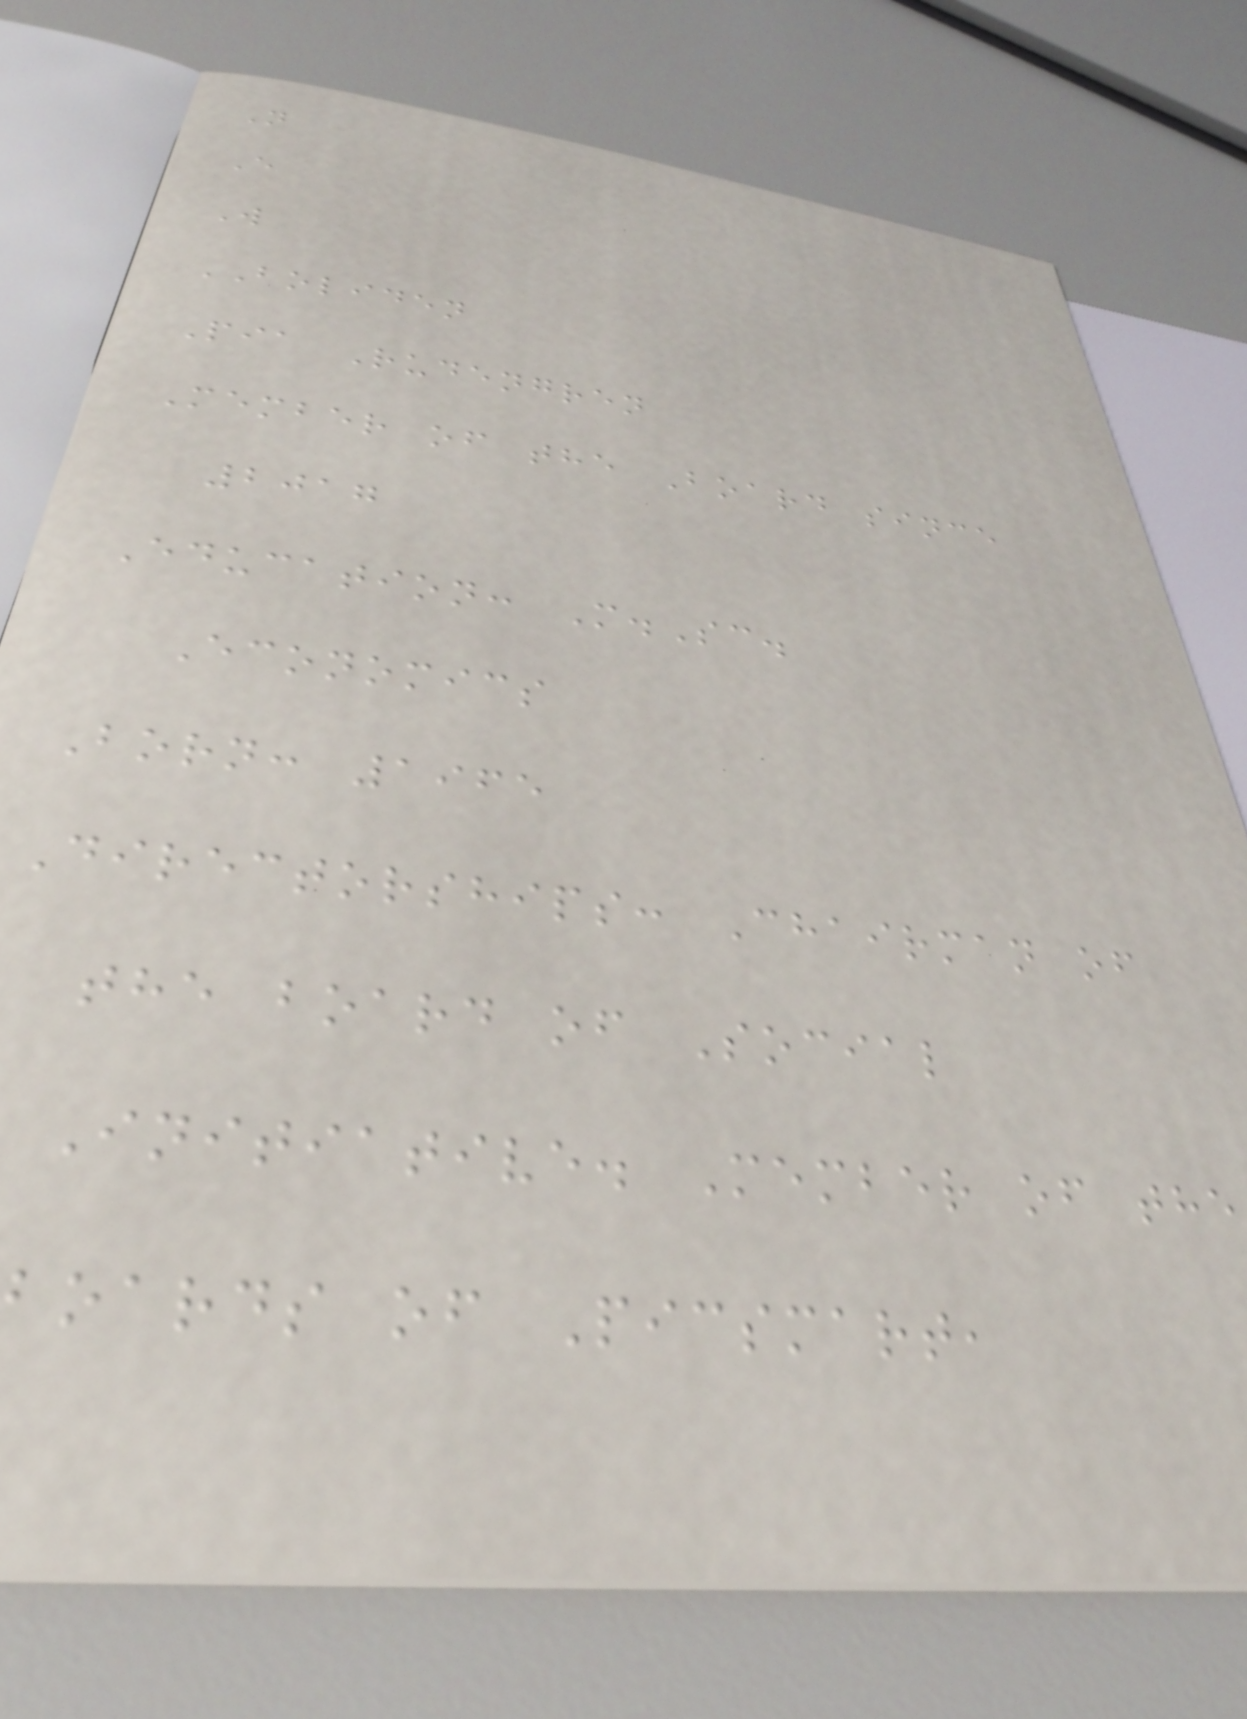N
E
W
BOLIDEN
Pia Rudengren
Member of the Board since
2017
Education: M.Sc.
Economics
Born: 1965
Directorships: Chairman of
the board of Social
Initiative. Member of the
boards of Picsmart,
